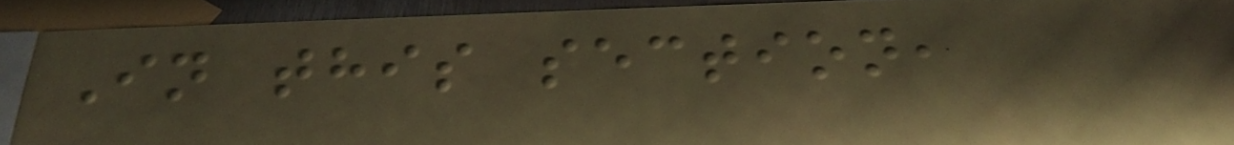In this section,
